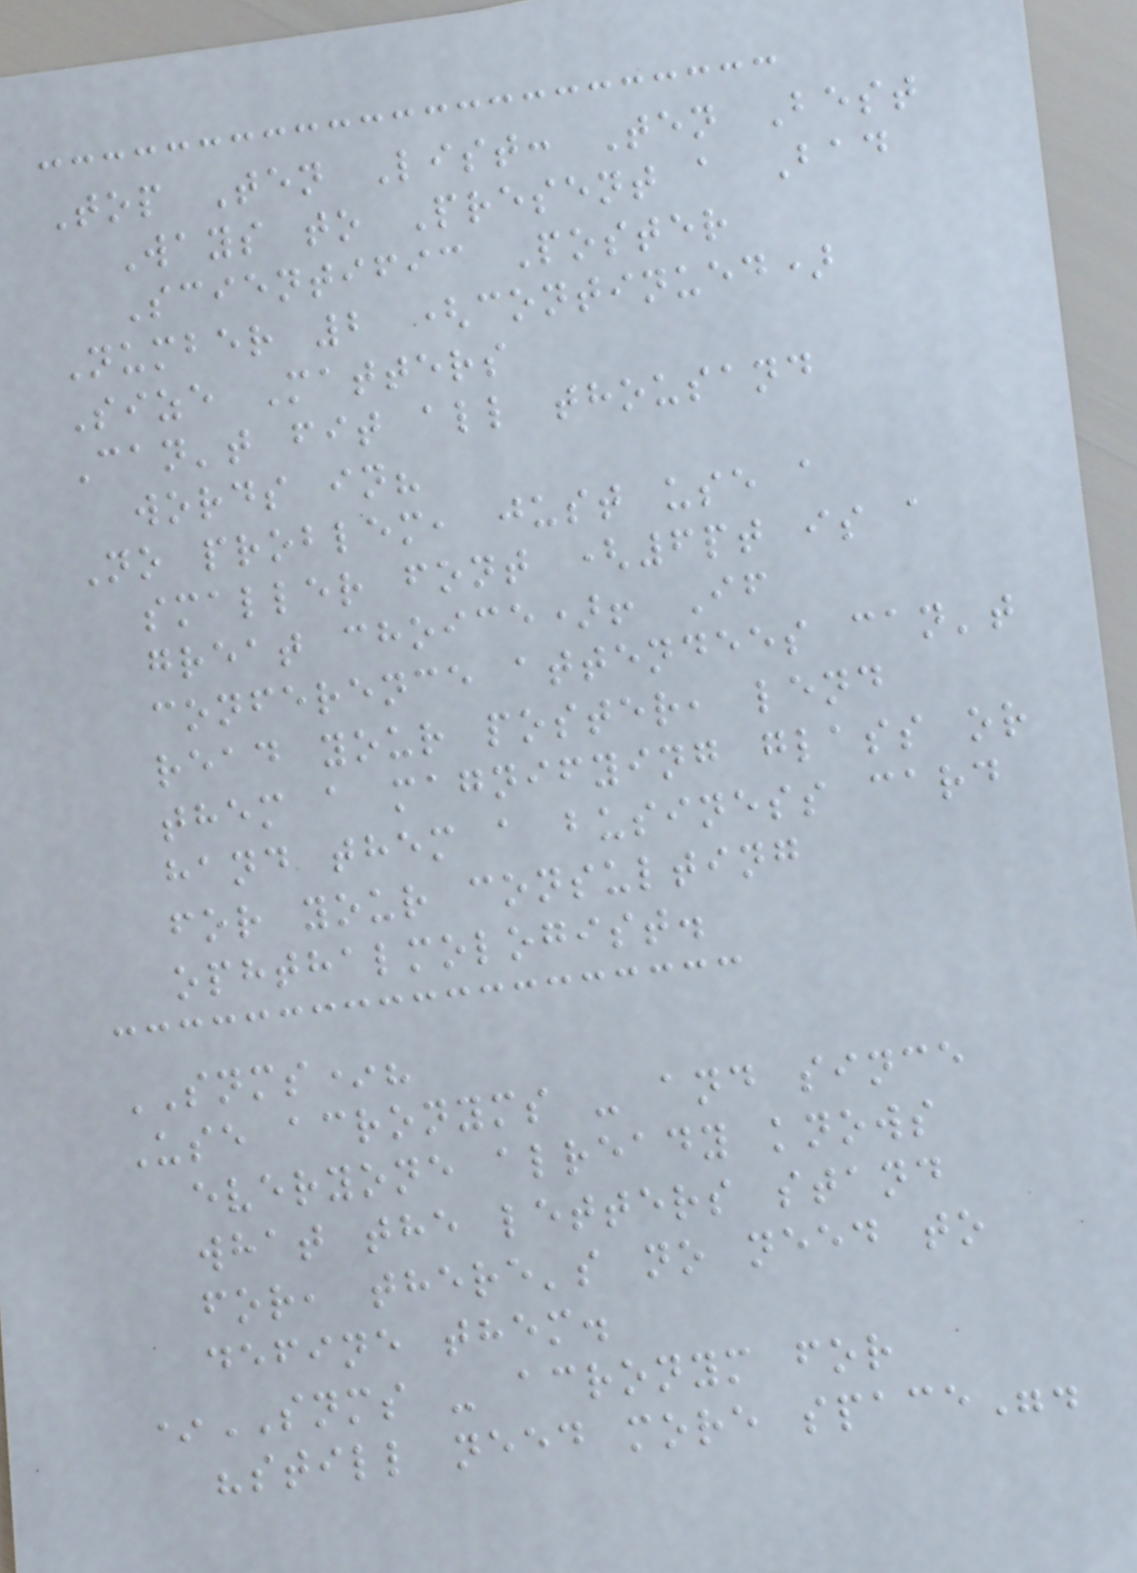Top Ten List: Ten Best
Ways to Present a Bad
Scientific Poster
Number 2 (continued)
Size Matters
Can't fit all thousand
words in?
No problem, just use a
smaller font (6pt is a
great choice)! If
conference attendees can't
read your poster, lend
them a magnifying glass or
hand them a business card
for your consulting
ophthalmologist.
SNMS*?
Use acronyms - and since
everyone already knows
what the letters stand
for, there's no need to
define them.
*SNMS - acronym for
"still need more space".
